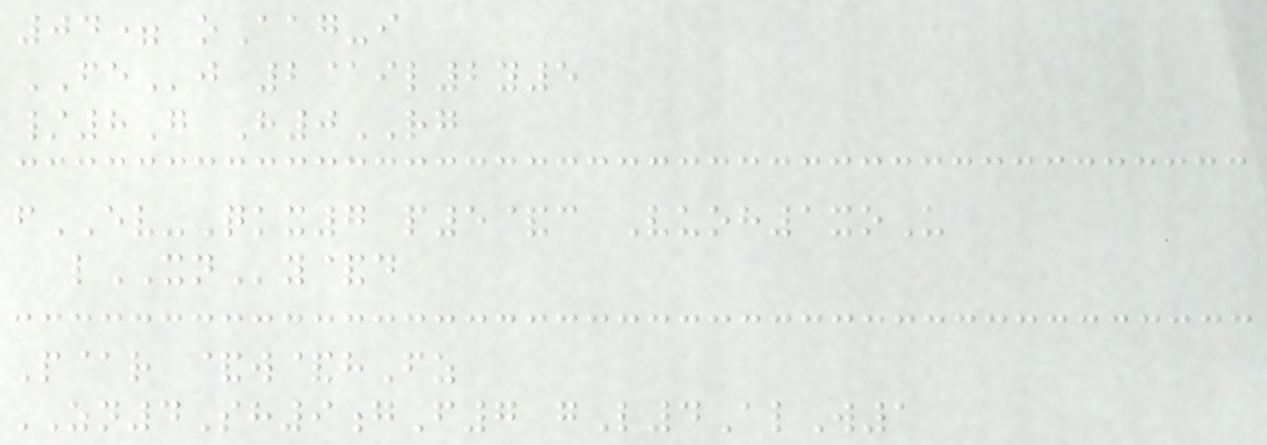04= oAag-i
FEj 2@il2y5
/8G H0RG
fEV-Qkx7 p5&c Vuoh1xoU
lXNy&d
P@r &w&hFz
ZN4Sh9gF7 gL4AlW1
